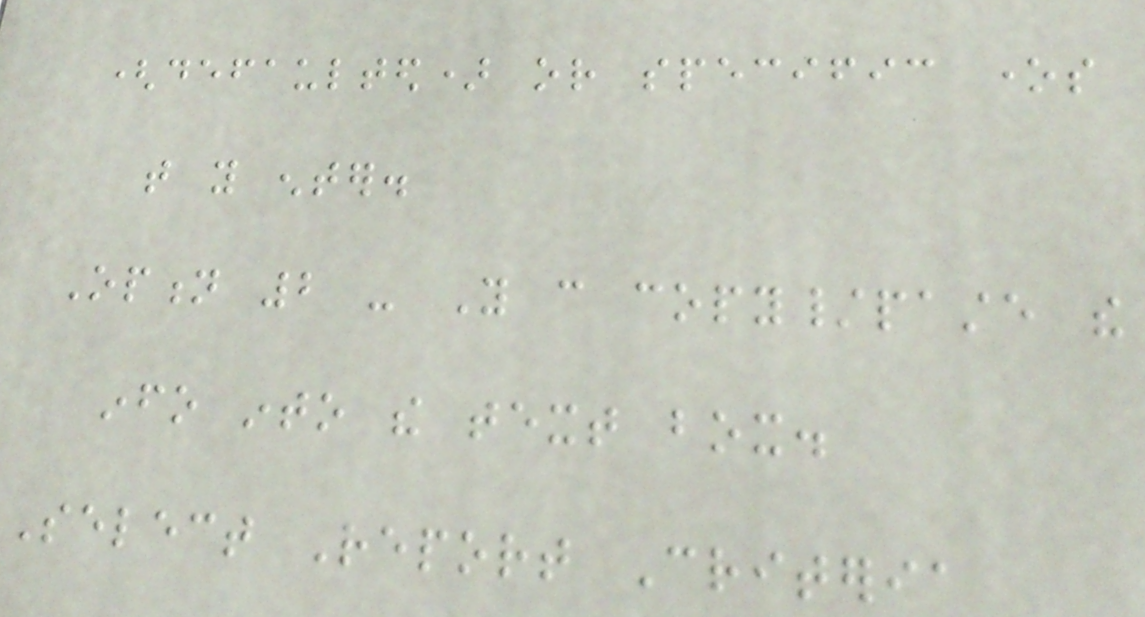(defaulted) or specific ones
that you enter.
Option 2 - You can copy/paste the
info into the text box.
Select Report Criteria
